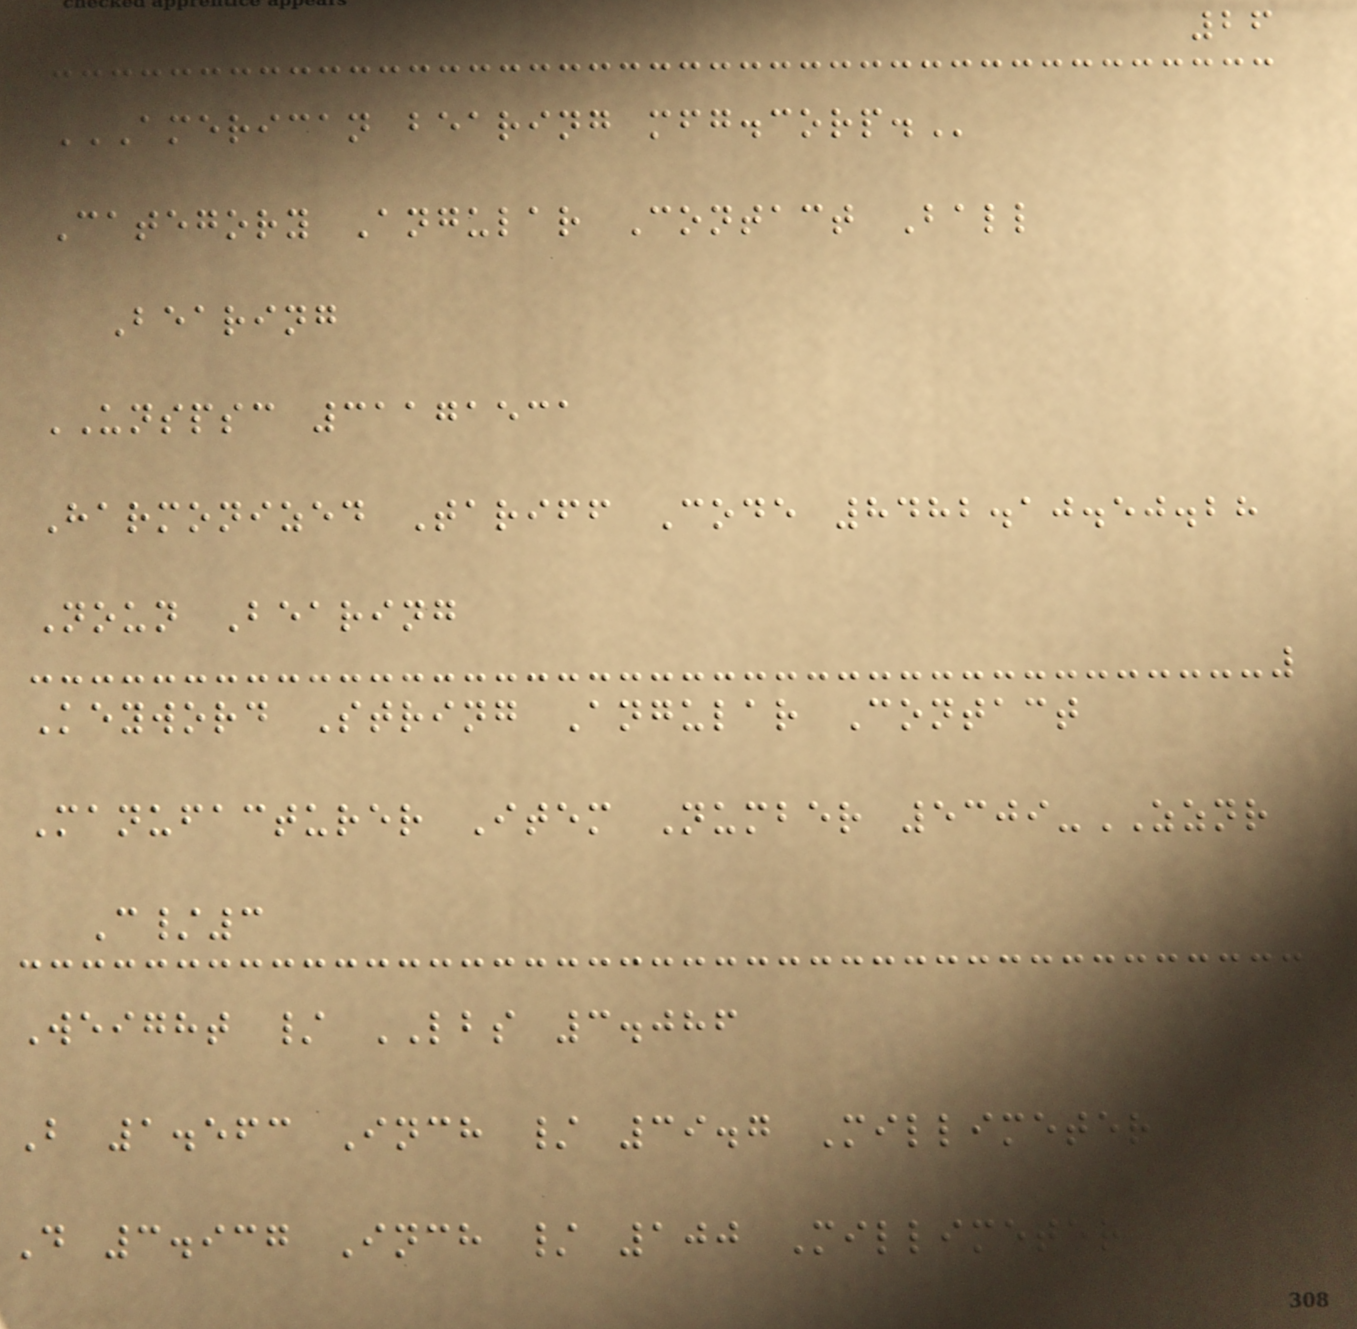26
AMERICAN BEARING MFG.CORP.
Category Angular Contact Ball
Bearing
UNSPSC 31171531
Harmonized Tariff Code 8482.10.50.28
Noun Bearing
Keyword String Angular Contact
Manufacturer Item Number 5309-ZZNR
C/3
Weight / LBS 3.086
B 1.563 Inch / 39.7 Millimeter
D 3.937 Inch / 100 Millimeter
